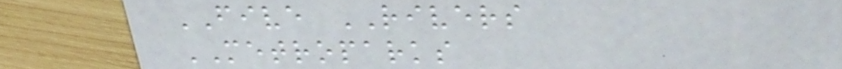FIVE RIVERS
METROPARKS
